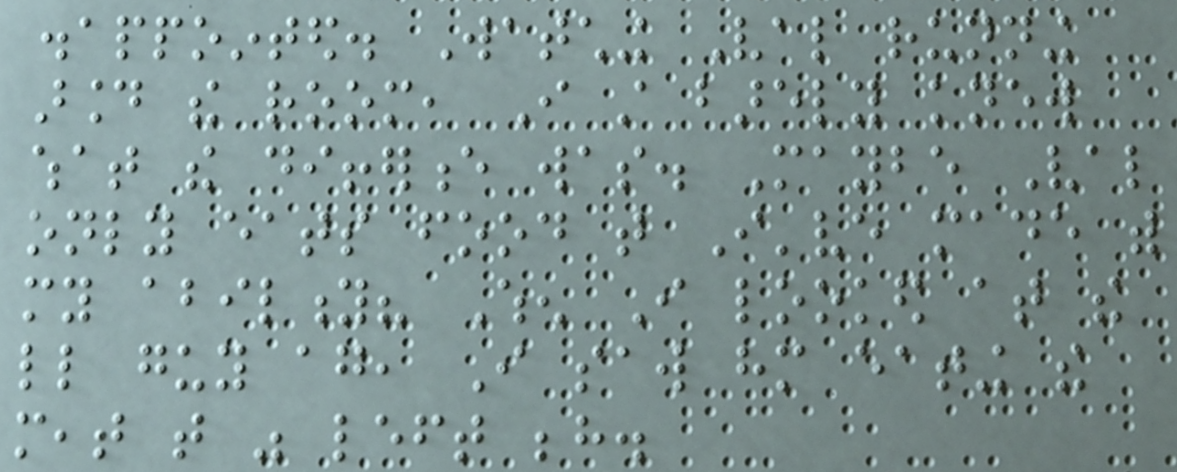disappointed. Watching Val running
around the room, I still barely knew
what the difference was. Maybe Val
only eats food that I've made with
my ability? When I looked at the
little guy again, I saw him eating the
meat that was left behind.
